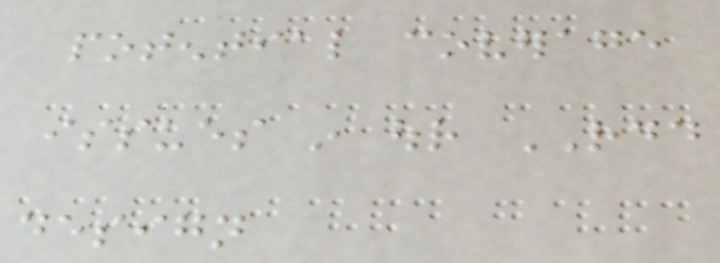potential coverage
issues in our RDD
design
